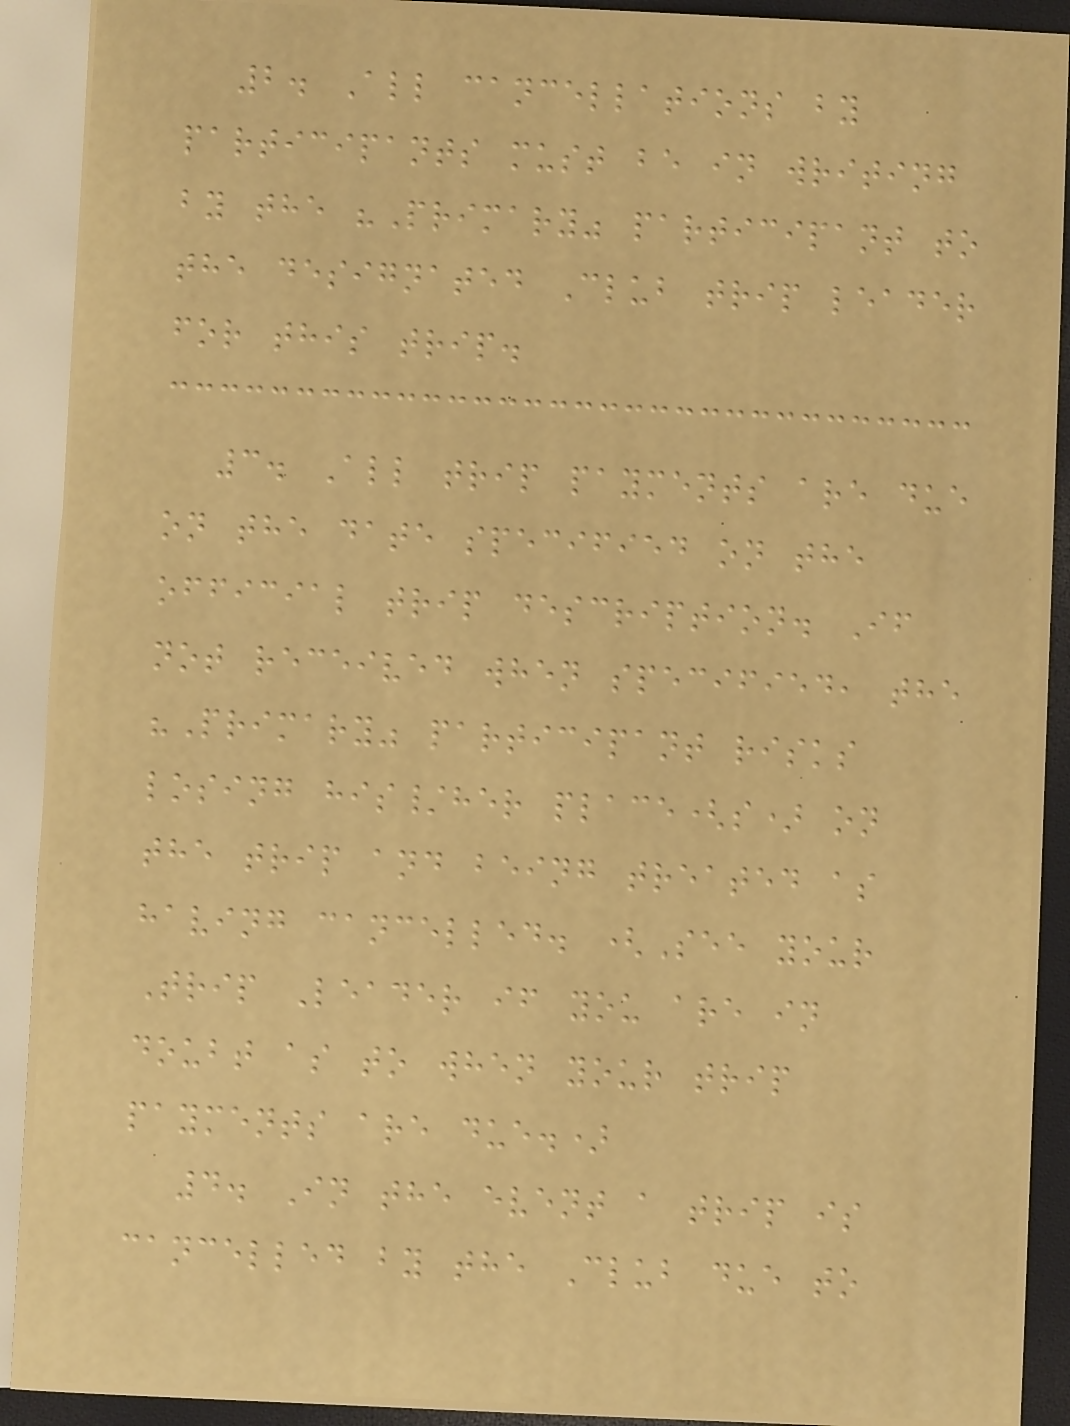2. All cancellations by
participants must be in writing
by the "Primary" participant to
the designated Club trip leader
for this trip.
3. All trip payments are due
on the date specified on the
official trip description. If
not received when specified, the
"Primary" participant risks
losing his/her place(s) on
the trip and being treated as
having cancelled. (See your
Trip Leader if you are in
doubt as to when your trip
payments are due.)
4. In the event a trip is
cancelled by the Club due to
